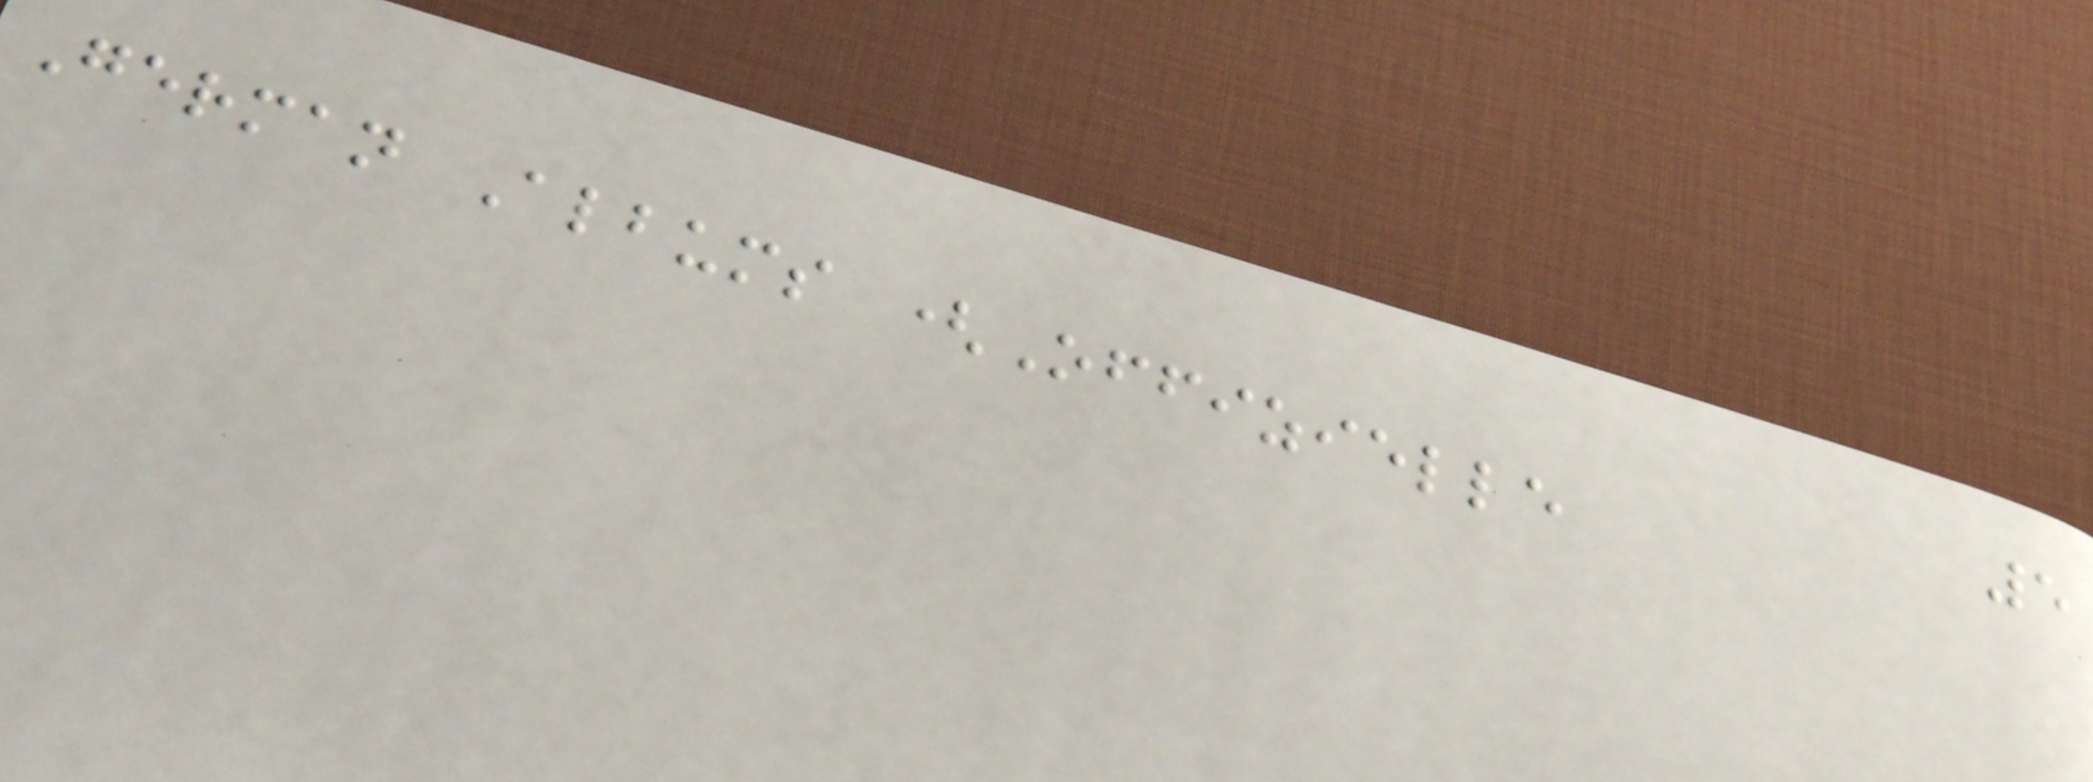5
German Albums (Offizielle
